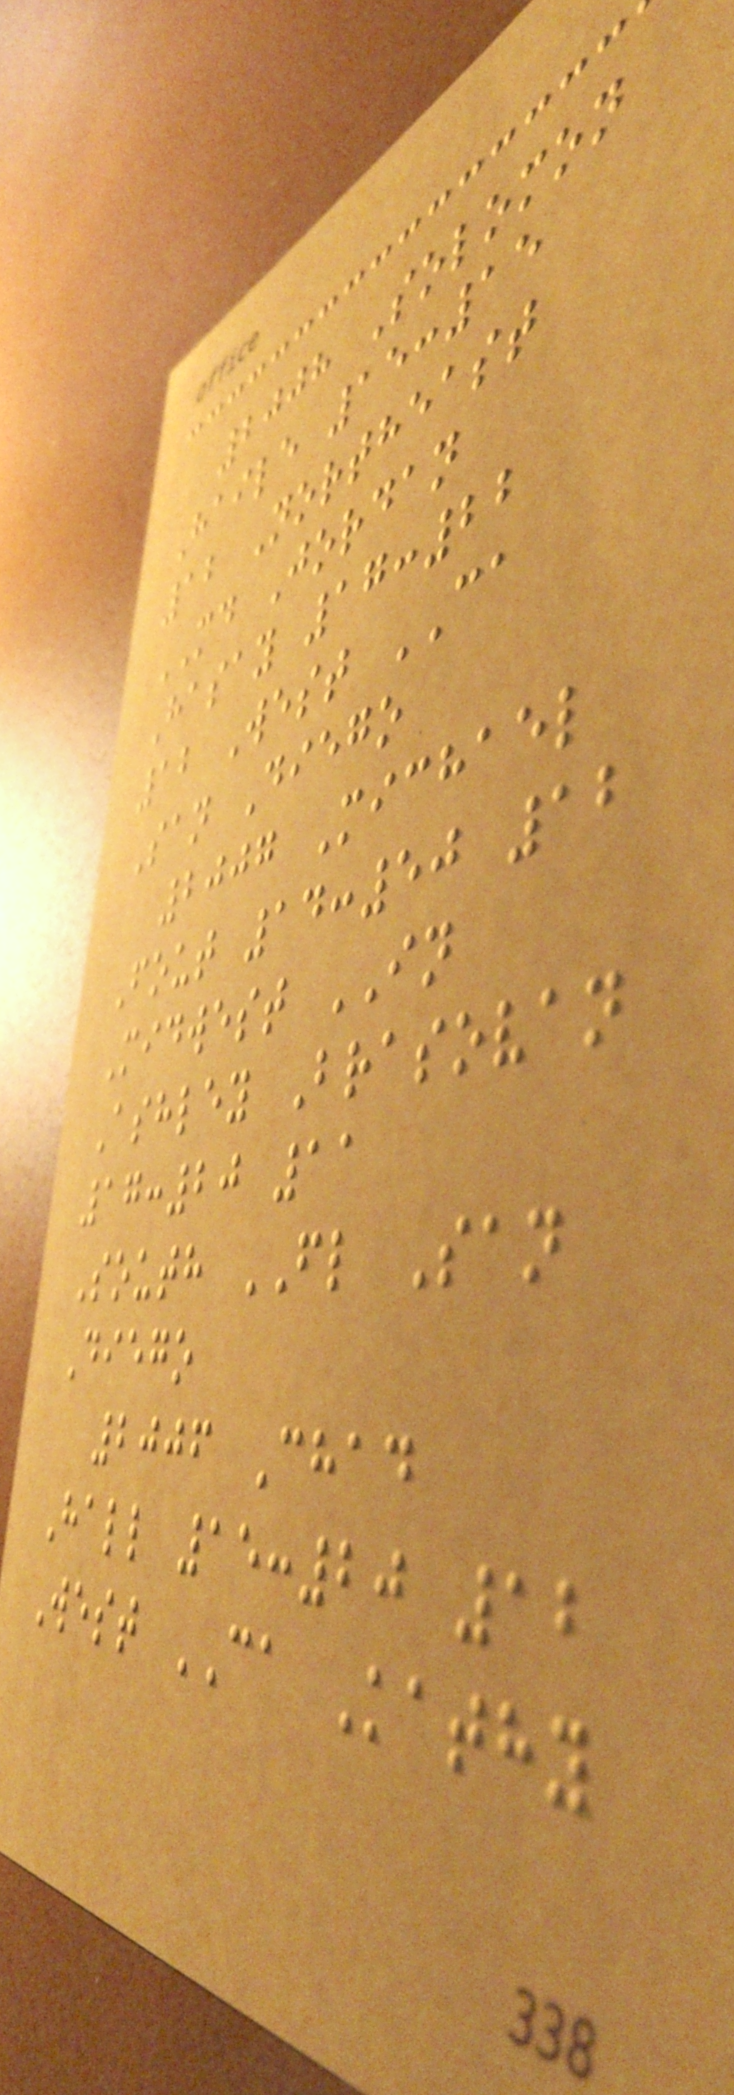2008 Solomon
Haile 15:15
12 Northeast
MD Jordan
Hasay 17:22
12 West CA
San Diego
2007 Michael
Fout 14:50 12
Midwest IN
Ashley Brasovan
17:20 11
South FL San
Diego
2006 Chad
Hall 15:20 12
West CA Kathy
